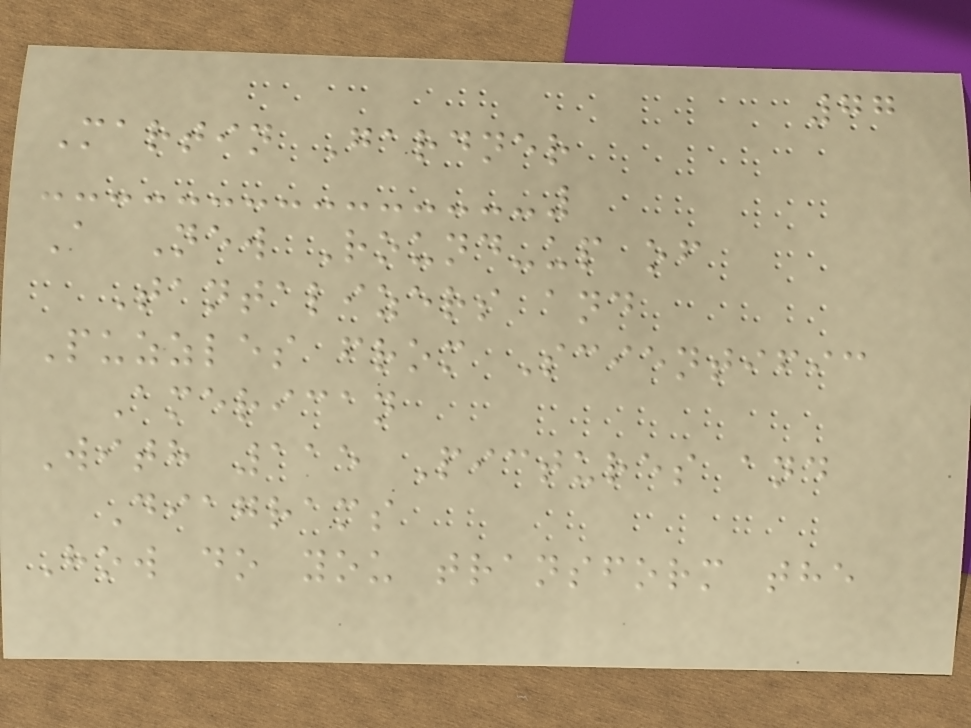77
Martin Gardner
A New Round-up of
Tantalizers and
Puzzles from Scientific
American
With 115 Pictures and
Diagrams
How do you transform the
